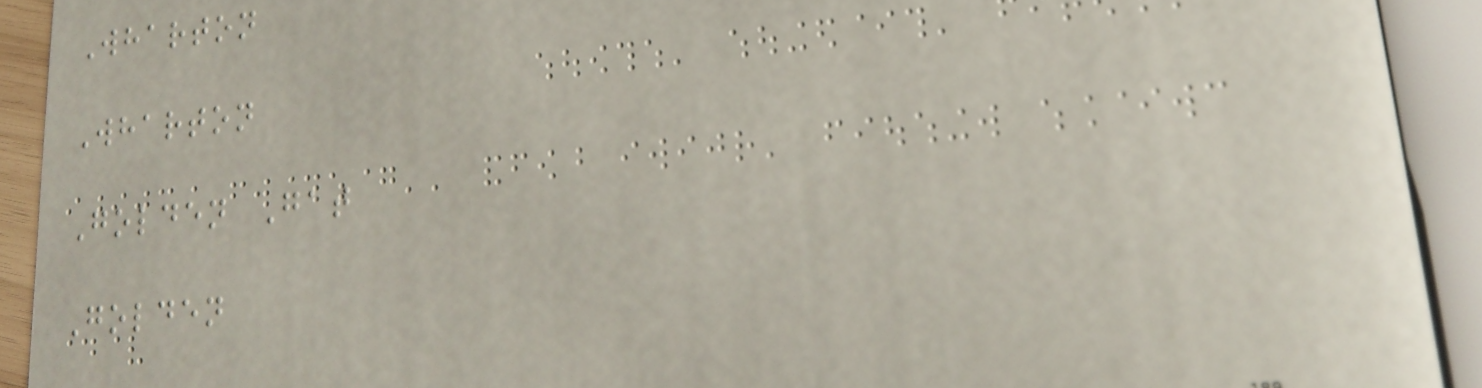Wharton
Wharton
Golden Gat
Golden
